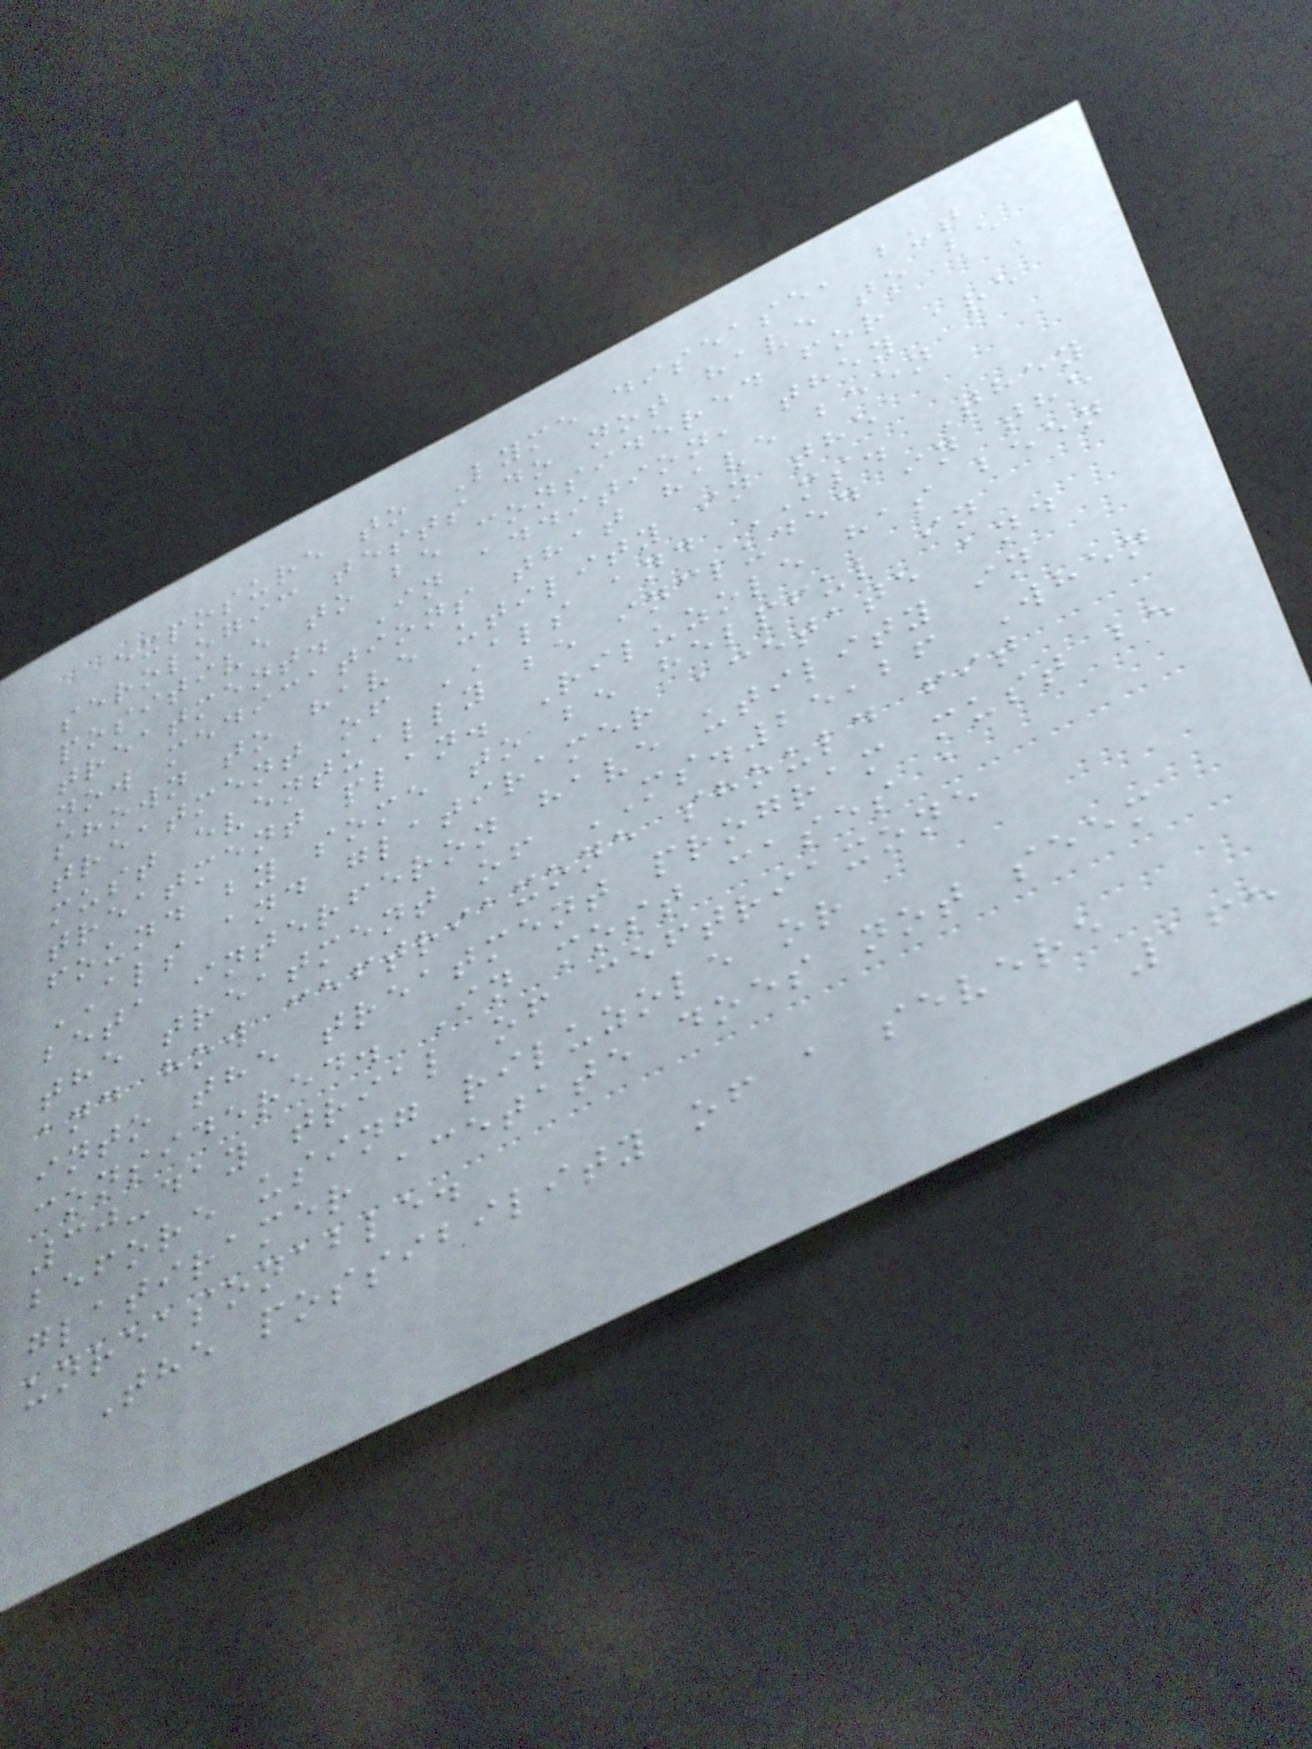exposure to Lyme disease, but
serologic tests do not have to be
positive to be considered for
treatment. In addition, they are
now medications that have been
shown to have utility in the
treatment of ALS and MS. They
must eventually be included in the
treatment plan. Riluzole has been
found by some to be helpful in
ALS and glatiramer acetate and
beta interferon have utility in
the treatment of MS.25,26 When
and how ceftriaxone should fit
into the treatment program must be
considered. In most cases a
30-day trial of ceftriaxone
before using riluzole or
glatiramer acetate does not seem
unreasonable.
The possibility of a severe
165
